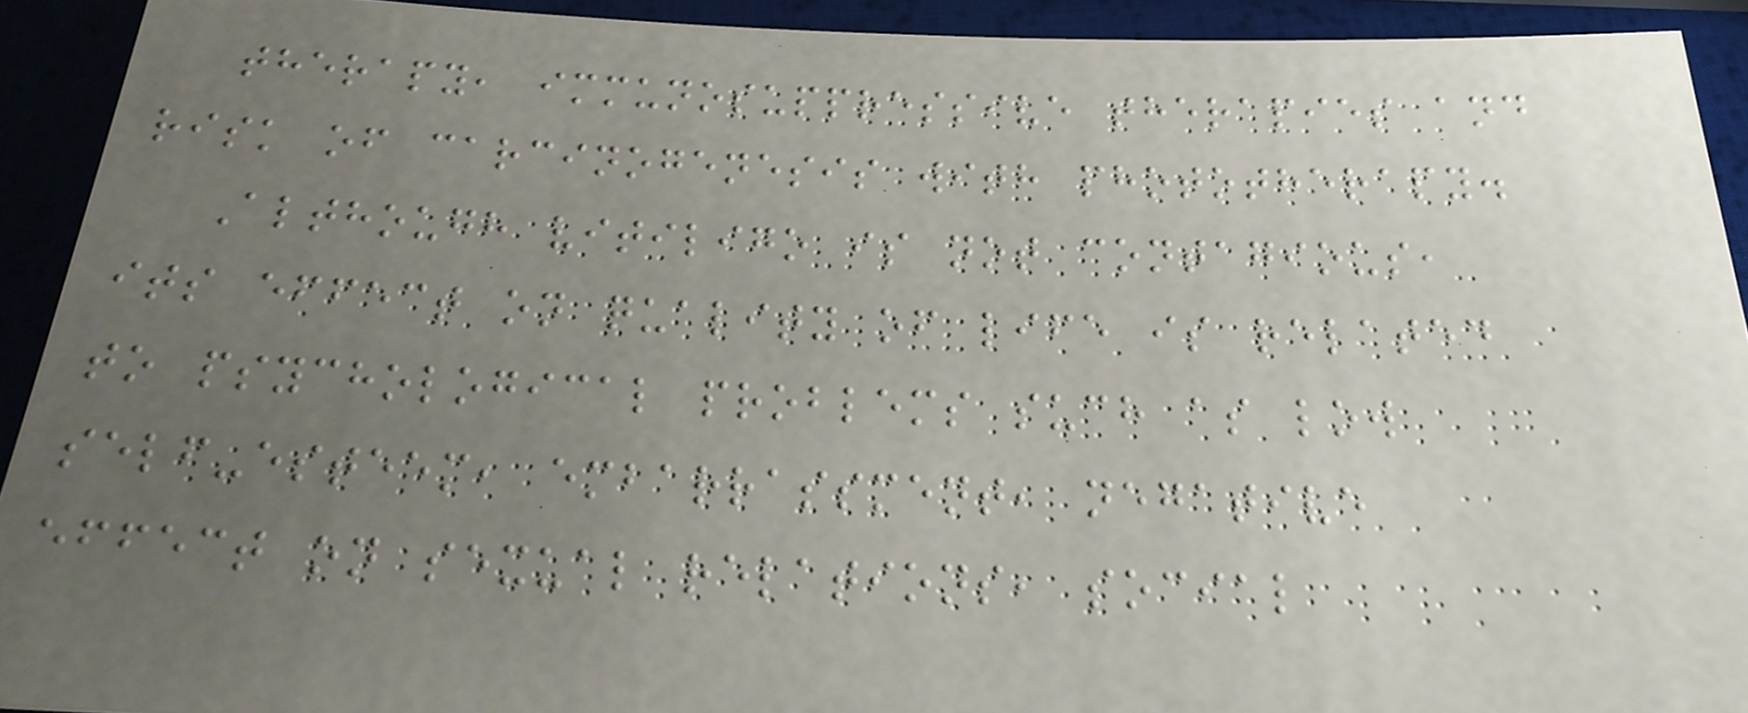therapy, immunosuppressive therapies and
risk of carcinogenesis with phototherapy.
Although vitiligo is not contagious,
its effect on quality of life is related
to psychological problems such as low
self-esteem, embarrassment, negative
effect on sexual relations, social
